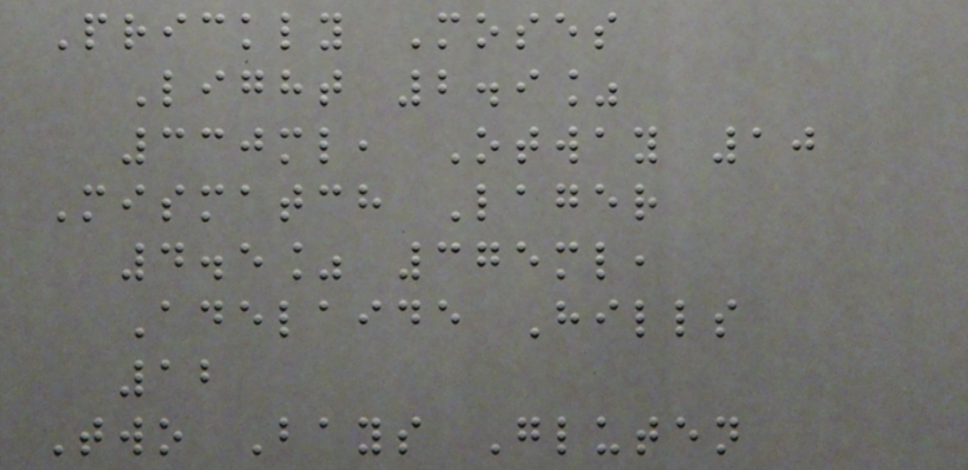Prickly Moses
Light 2.9%
330ml, Otway 10
Mismatch Lager
4.5% 375ml,
Adelaide Hills
12
Two Bays Gluten
